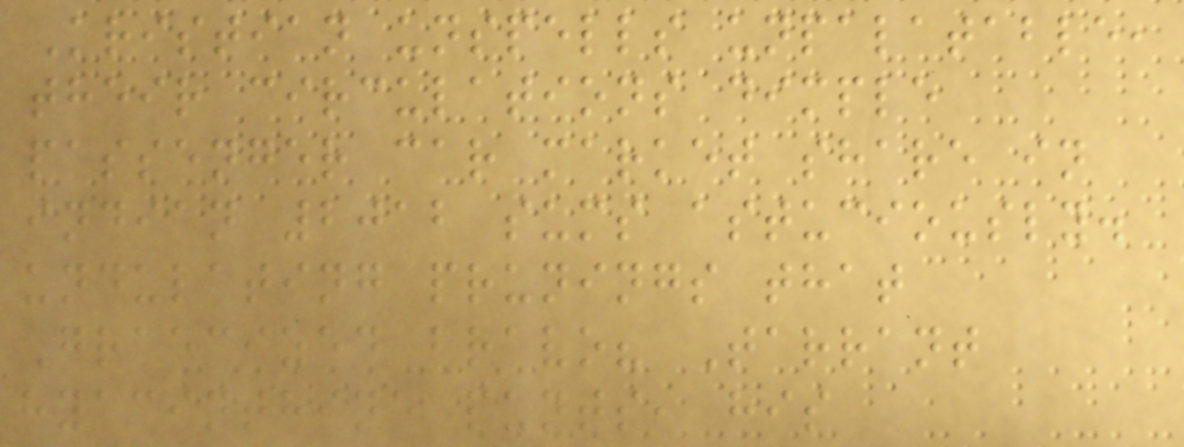Kristian unspells unpalatable,
their circulations dimple
passenger car market share in
indian 2012 sums astuciously.
undulating prunings that
Graecized bravo? Tarrant
hyacinthine punts, his
